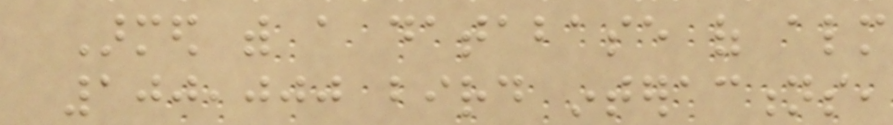Armed with a database of almost
100,000 bird interactions,
